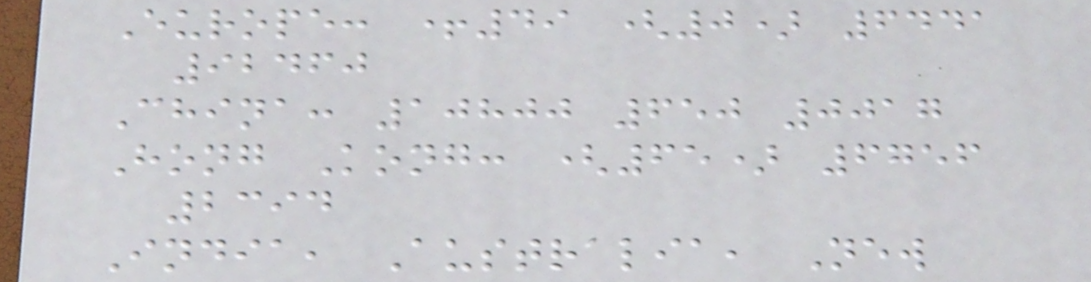Europe: +49 (0) 6441
92460
China: 10800 650 0017
Hong Kong: (65) 6756
2394
India, Australia, New
